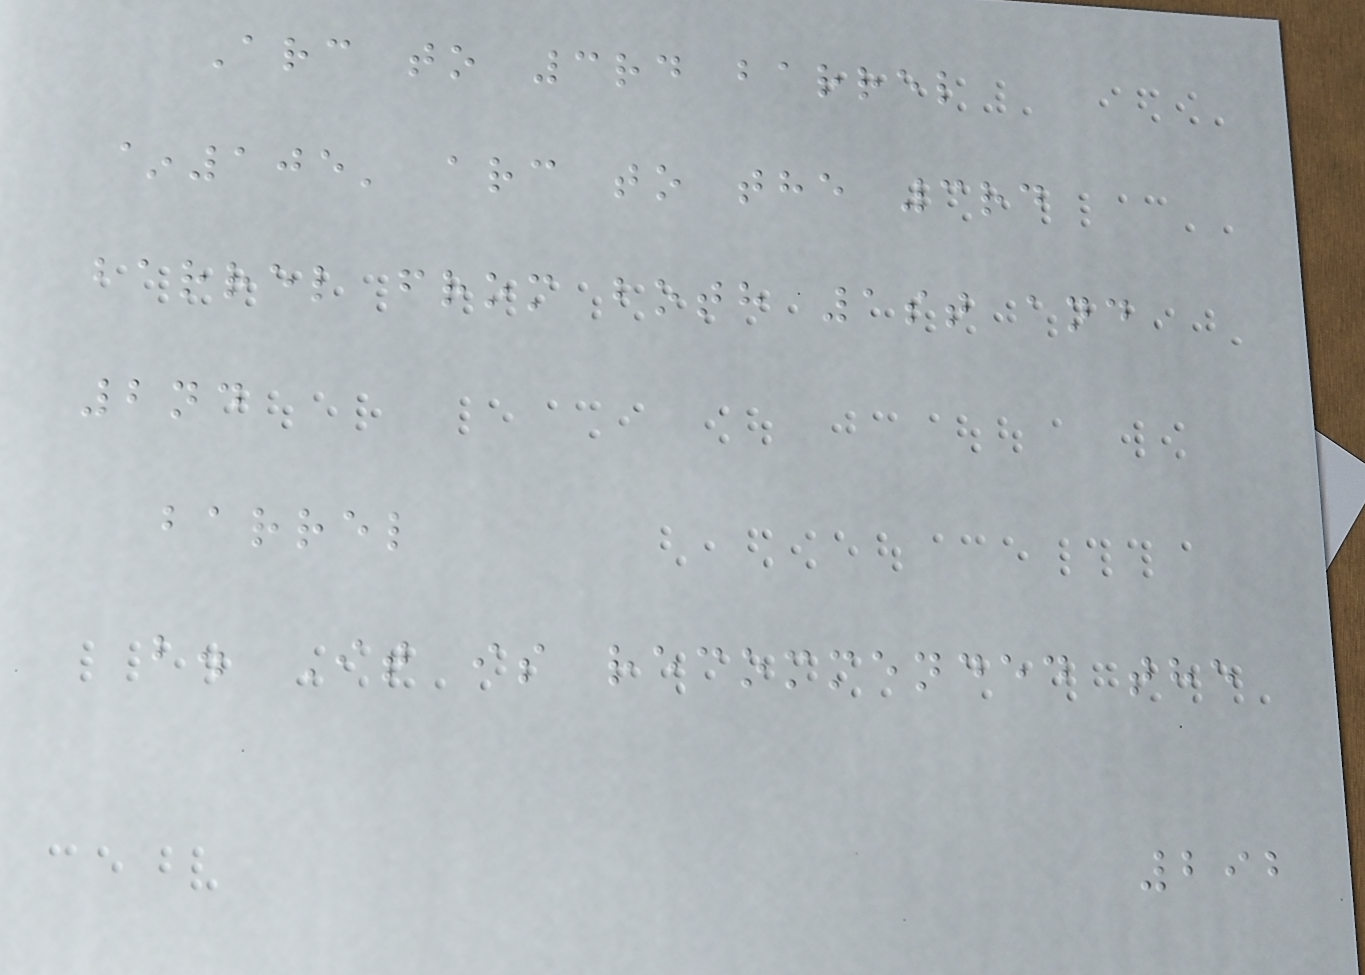Arc to 3rd barrel
~105' arc to the 3rd
barrel from both 1st and
2nd
barrel
b. It is recommended the
292
